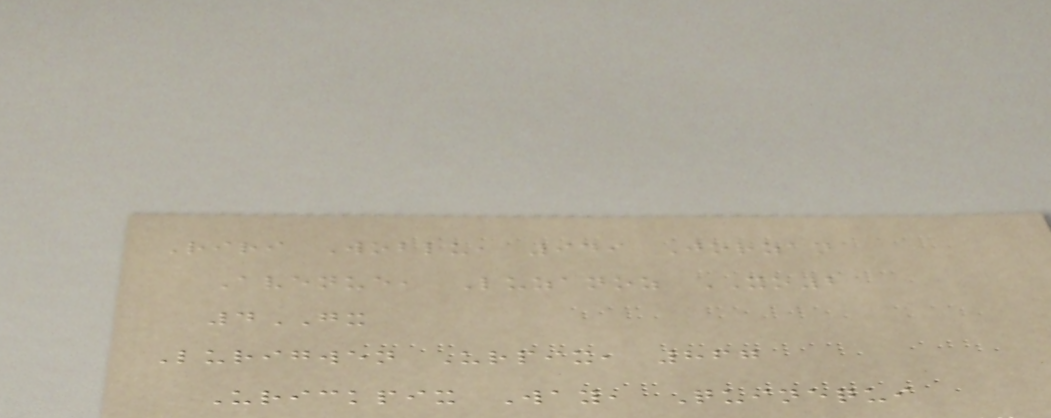Riri Woblu, 949 Jorzan
Avenue, Luzanoz XO2
4GX
Lurigwen Urpix, 867
Urickpix Way, Quinequi
